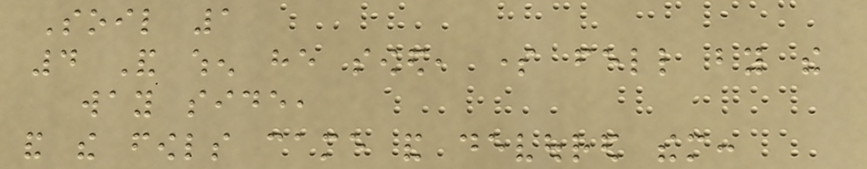Soil 1
4 And when he sowed, some fell by the
way side,
and the fowls came and devoured them:
